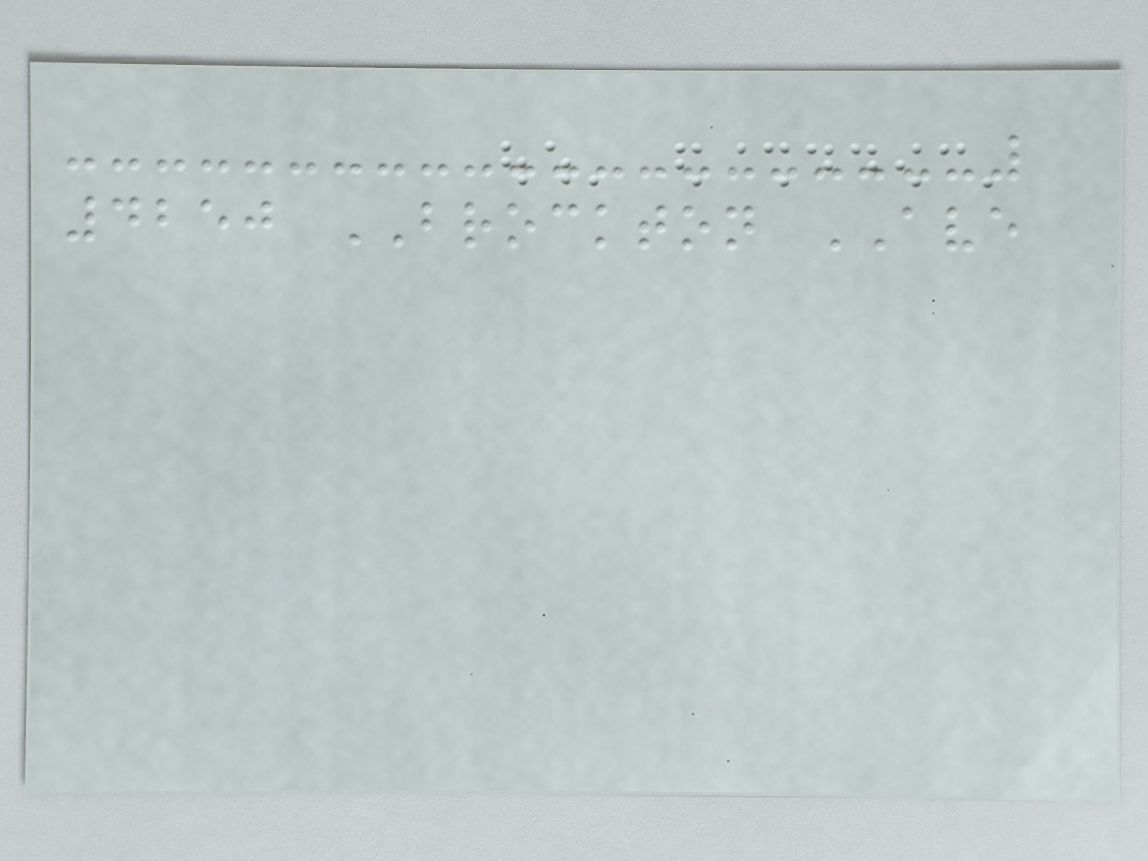4250 BROCKTON AVE
